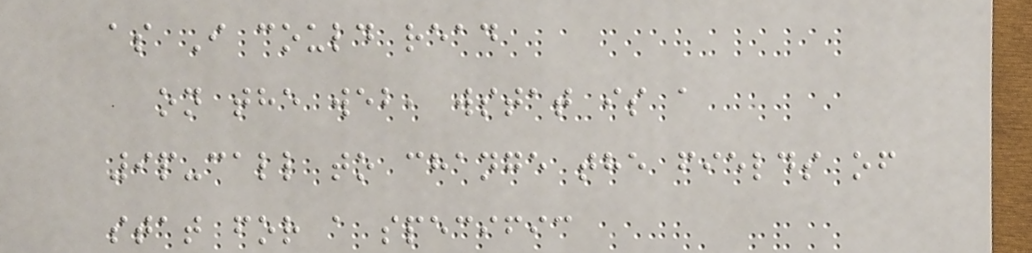as I could read
on the web, wstat is a
9p-call to change the fields of
stat for a specific
